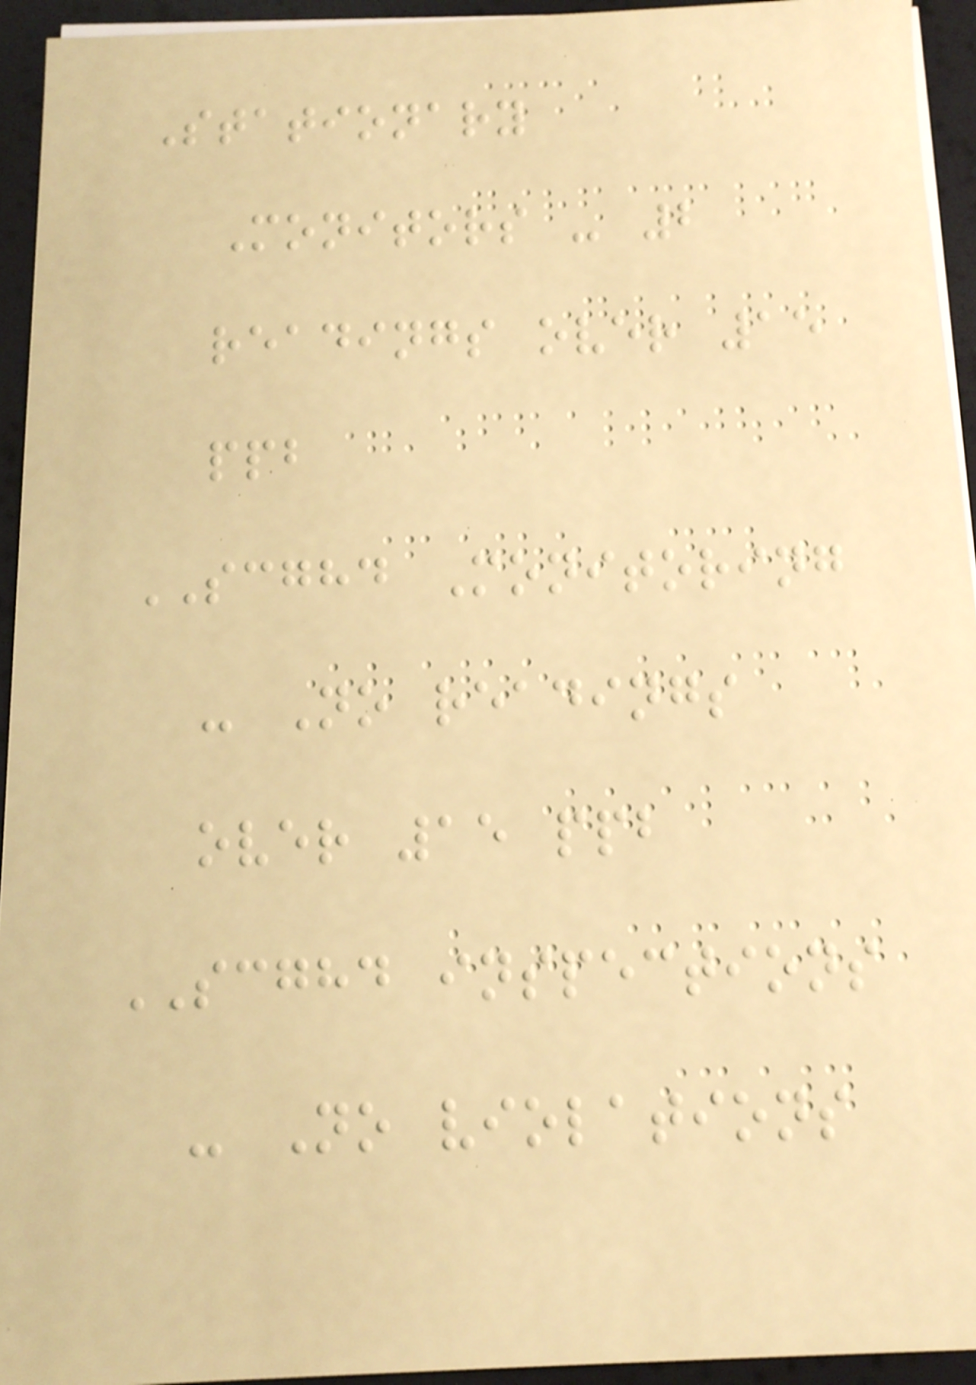Stationary
Monitors - 2
readings over 15
ppb
SCGHD Monitoring
- No readings
over 15 ppb
SCGHD inspections
- No violations
